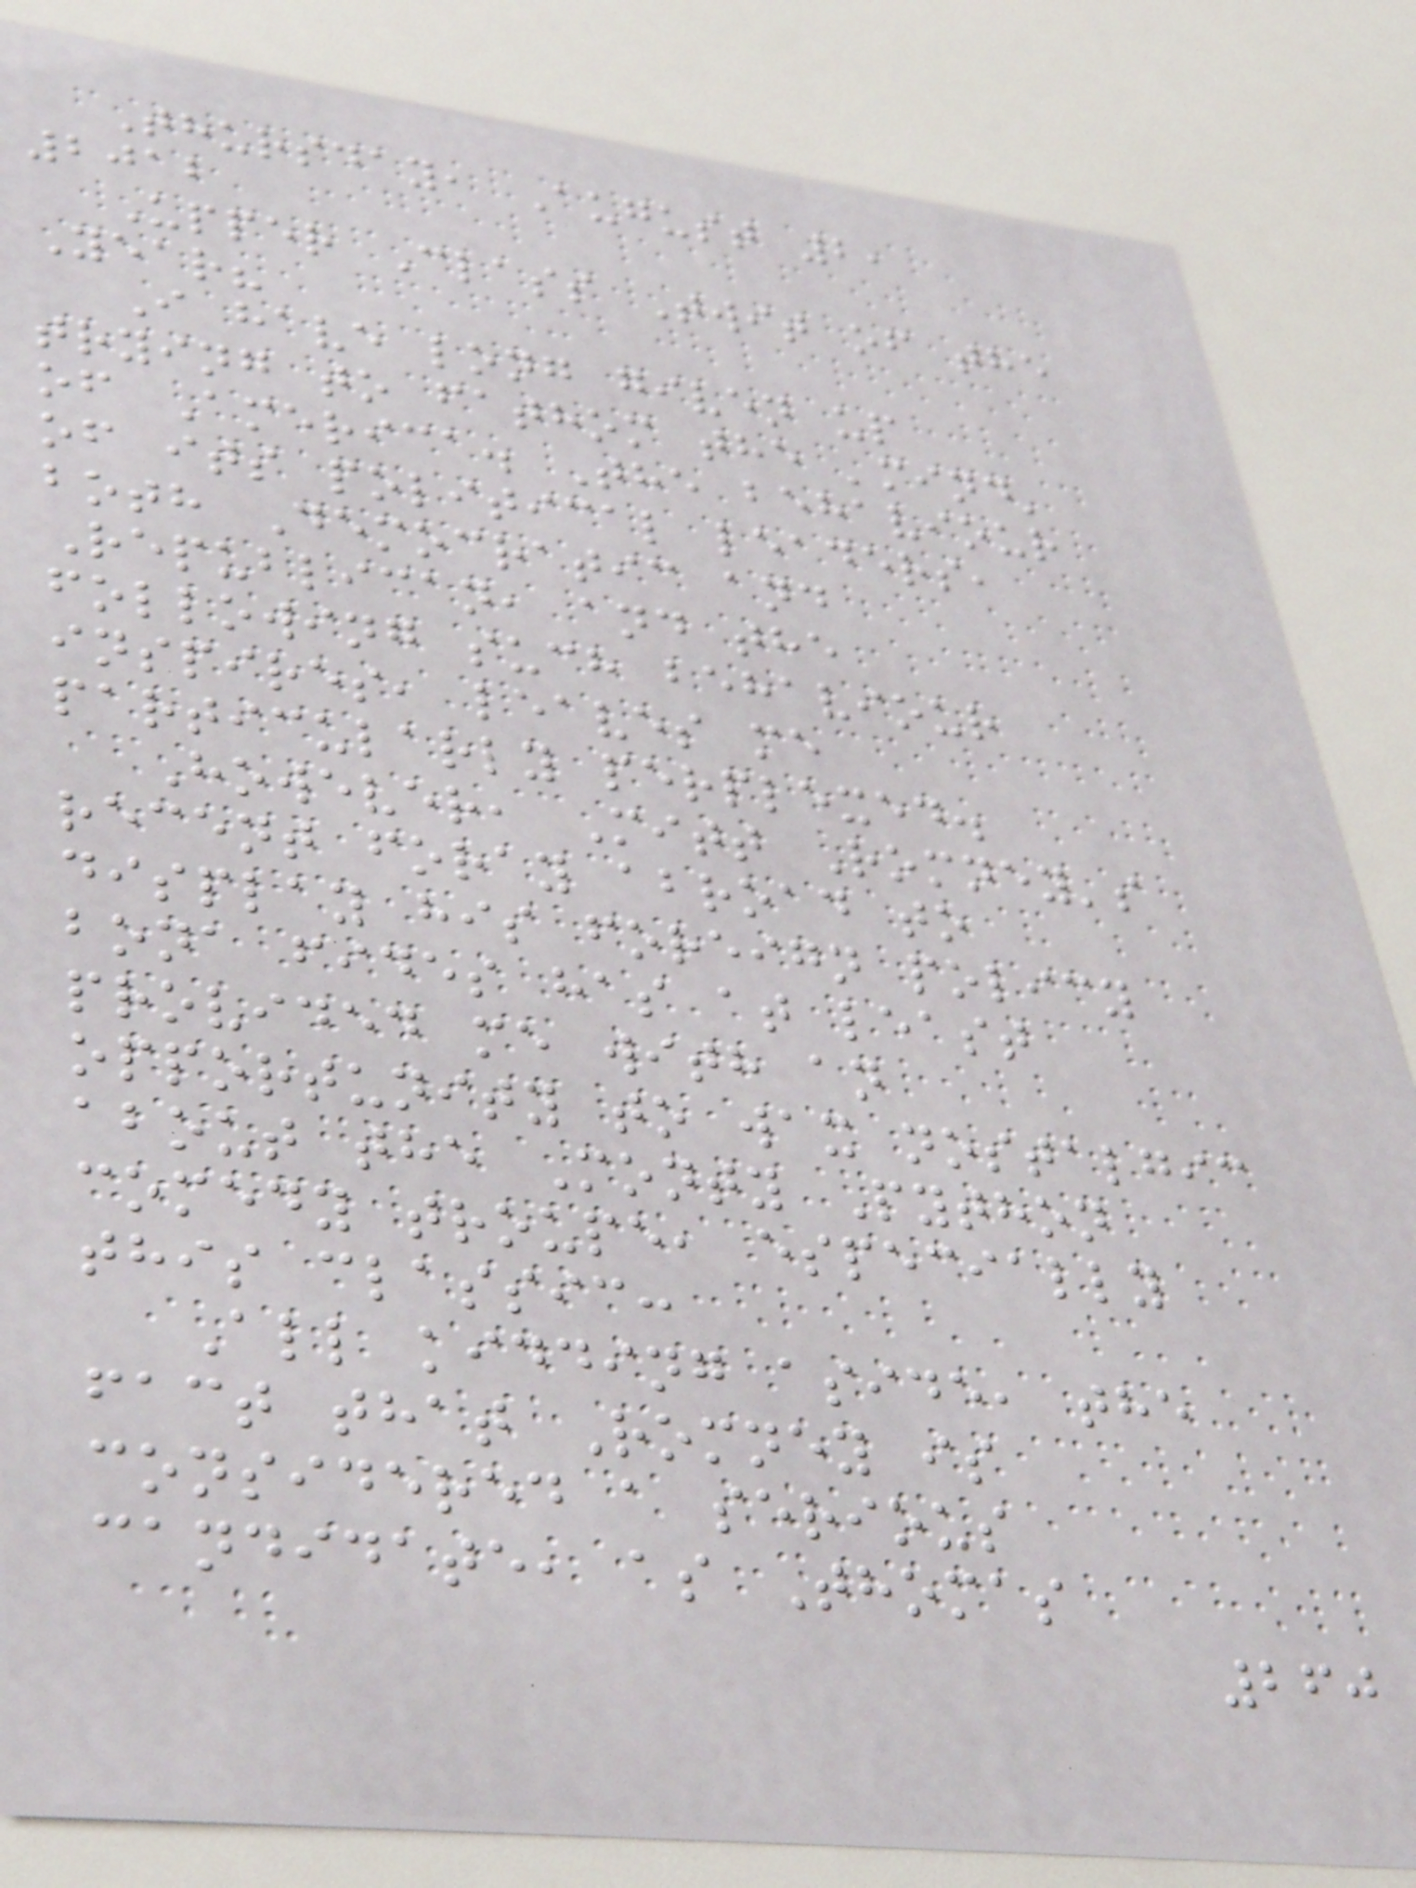Thursday, August 2,
2012
Upper Class Twit of the
Year?
I have long given up
trying to fathom the 'mind'
of America. The behaviour
of its political leaders,
both Democratic and
Republican, and the
following such behaviour
inspires, leaves me
particularly perplexed.
However, Mitt Romney's
recent foray abroad to
display his foreign policy
bona fides has at least
provided me with an
opportunity to wax nostalgic
about the Monty Python
comedy troupe, especially
this classic:
All kidding aside, the
fact that Romney is
considered a serious
candidate, as Thomas
260
